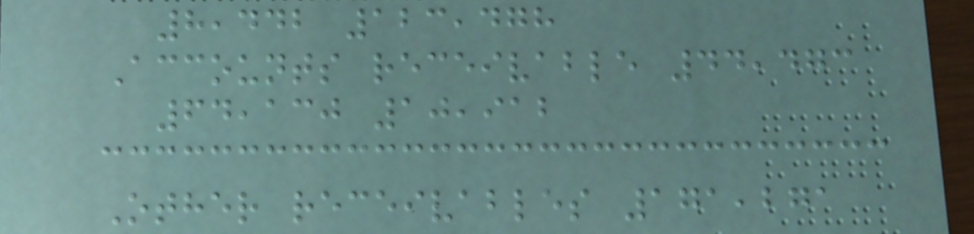8,442 123,478
Accounts receivable 44,473
64,130 10,912
Other receivables 171,271
